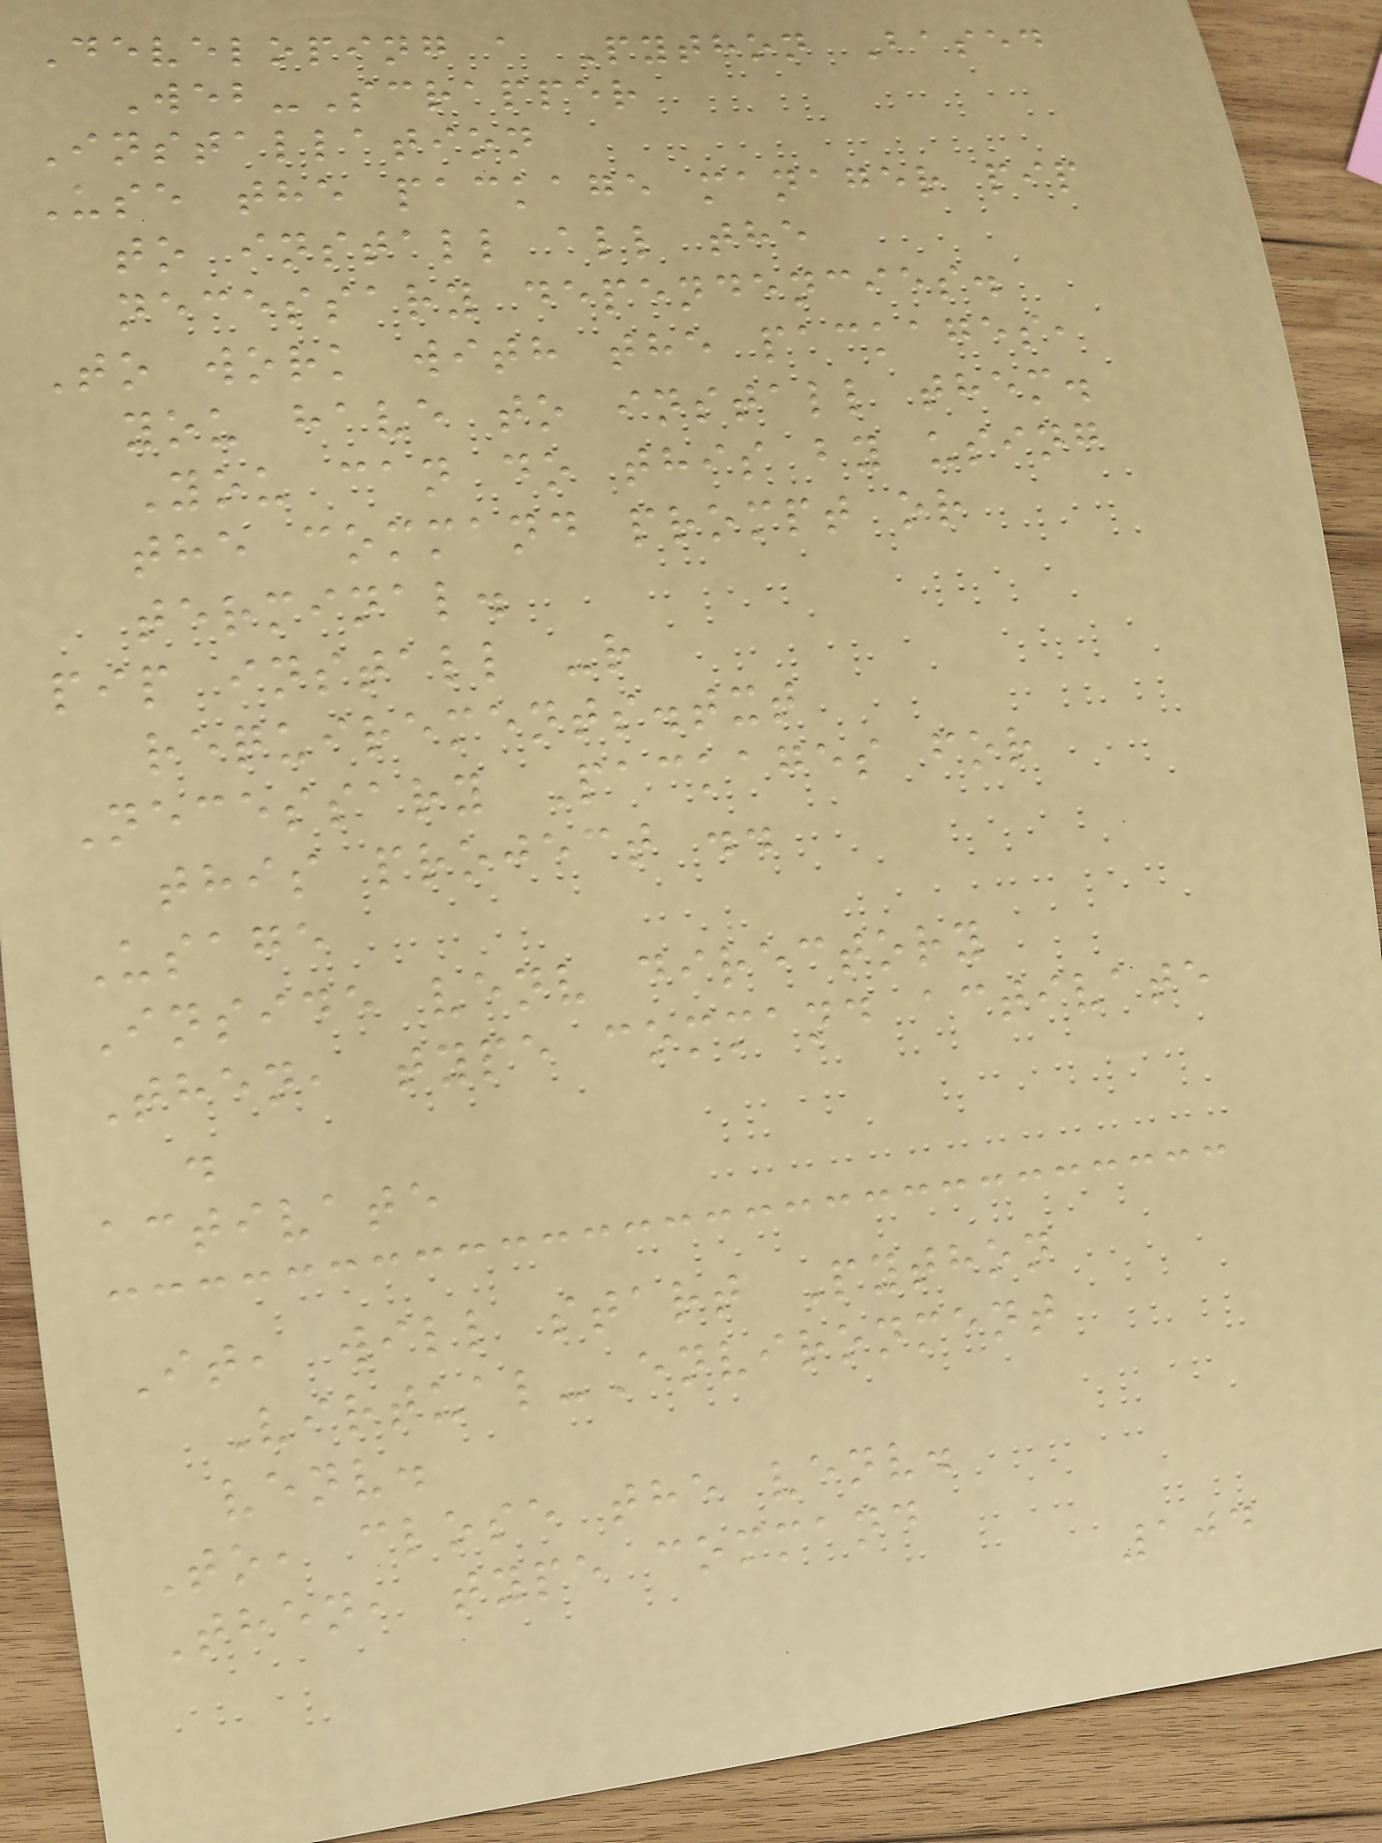Developing a Python Based
Web-Scrapper
Installation
Use the package manager pip
to install all the
necessary dependencies.
To work with the packages,
you have to install them.
You can do this by using
the command prompt or
terminal.
pip install -r
requirements.txt
Necessary Packages for
this project ..
Usage
Inside venv directory
Then, type command activate
.
activate
It, will start Python
Virtual-Environment
venv.
To, close the venv.
Then, type command
104
